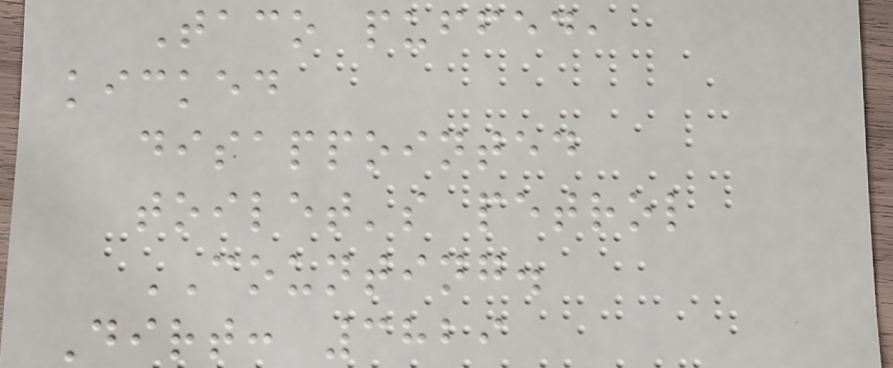Taco puffed,
kicked
disappointed
toilet's petrol
COUNTING.
Dirt: 3829
